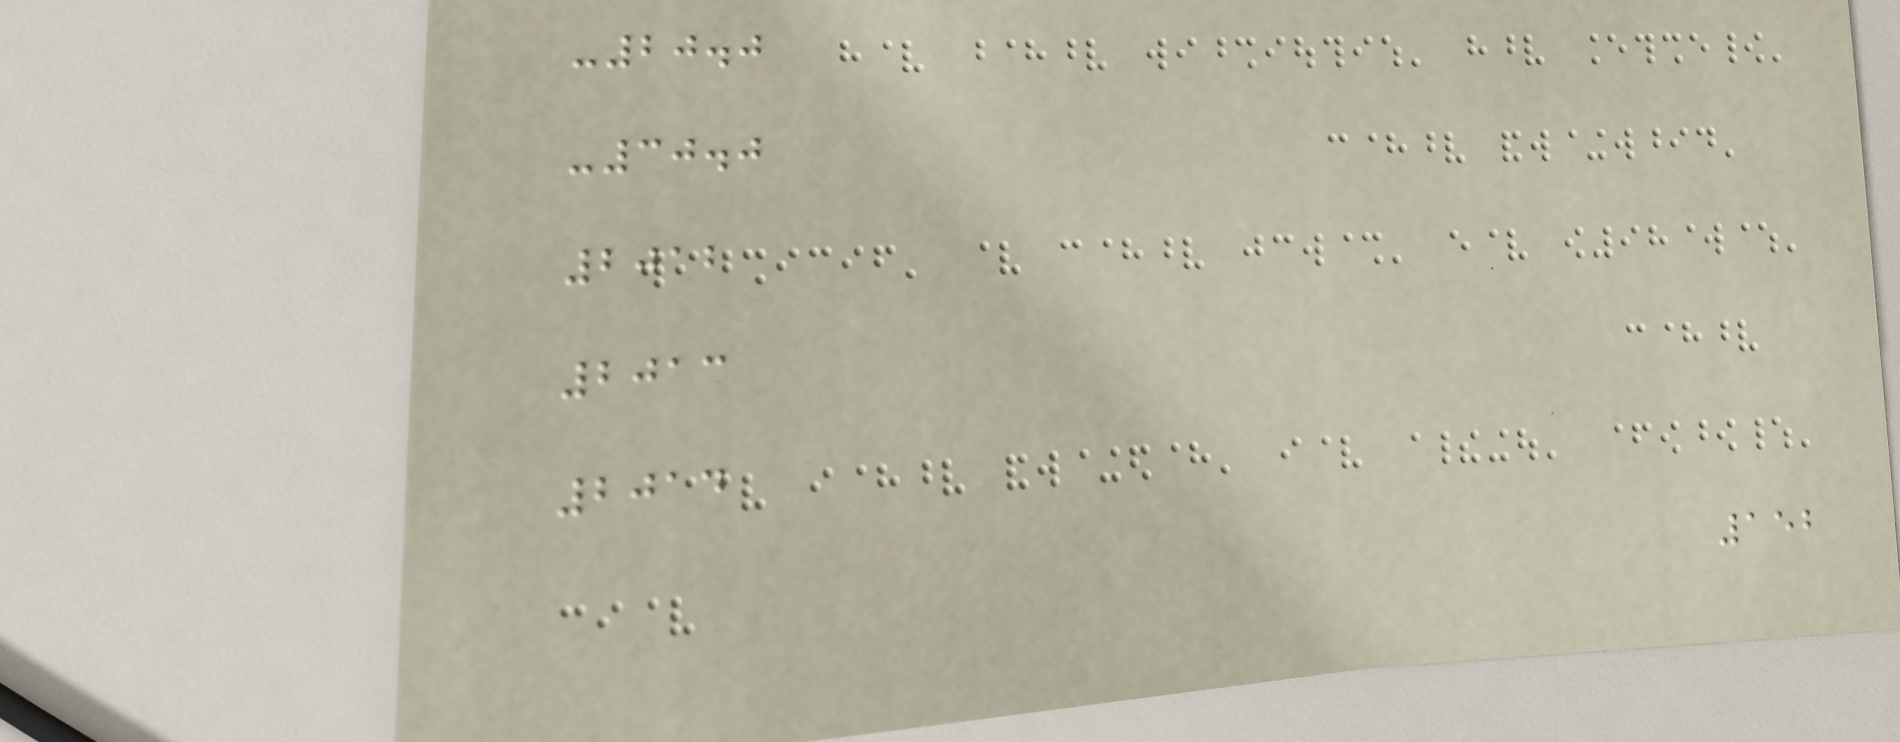-20.0
-30.0
2012
2013
2014
152
